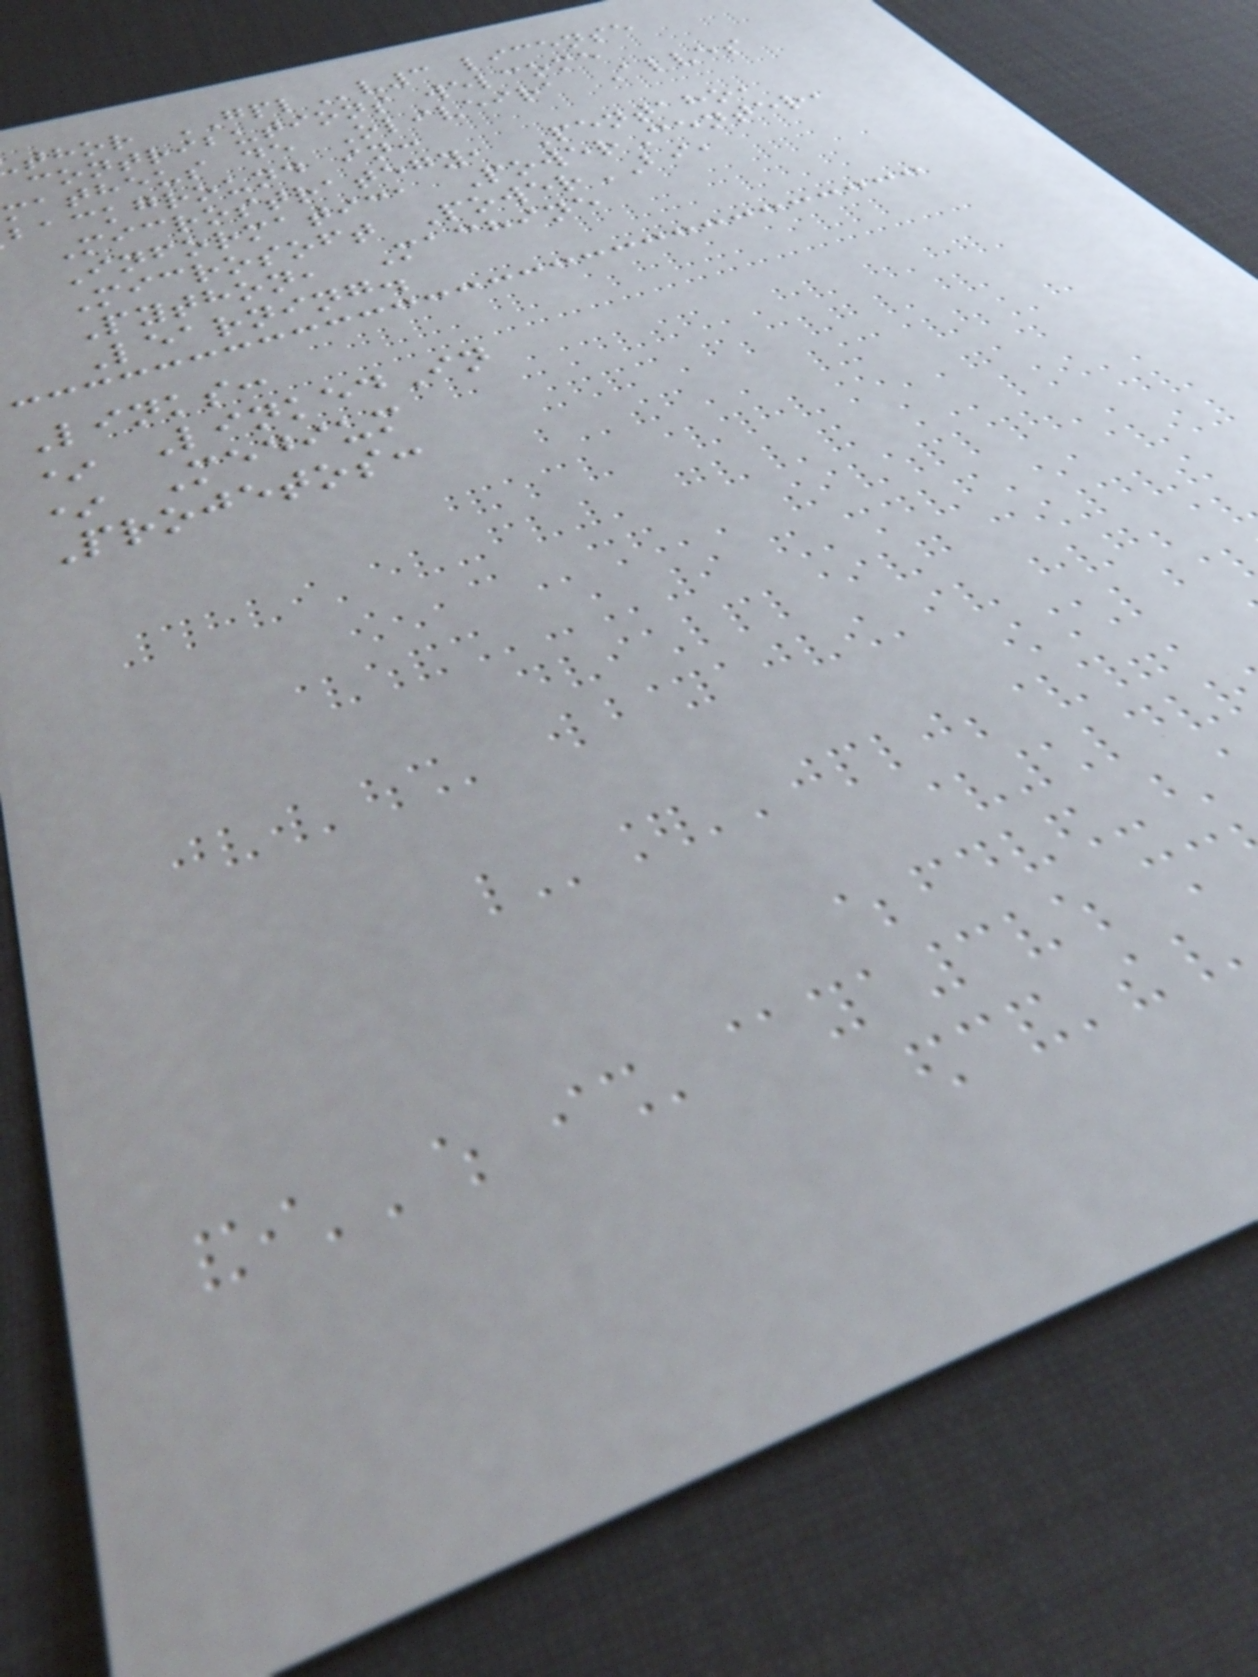thor GPLv3 license
contributions welcome
matheus de Oliveira Alves
background in:
Microstrategy, Pentaho,
Informatica PowerCenter,
Microsoft PowerBI,
Python, Machine
Learning.
Links:
* LinkedIn
* Medium
Projetos:
